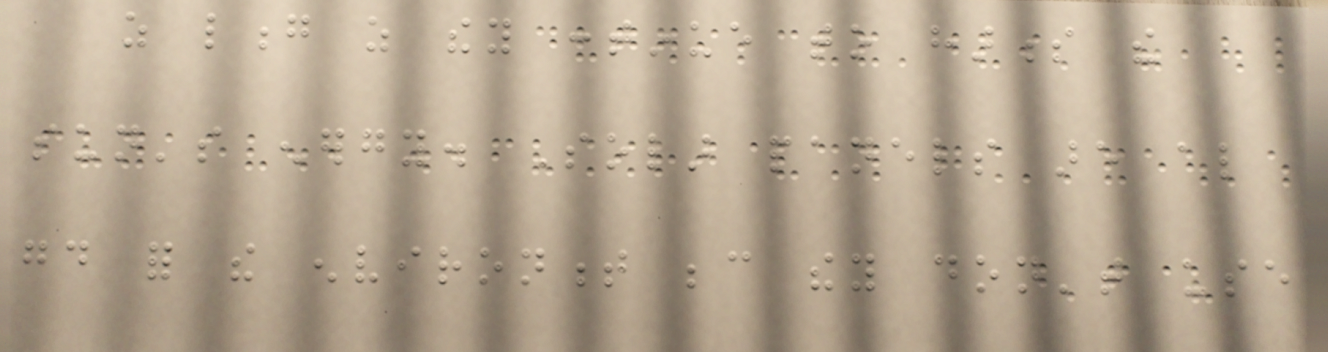as long as they continue to harness the
sun's energy. Solar panels are also
good for the environment because they don't use
